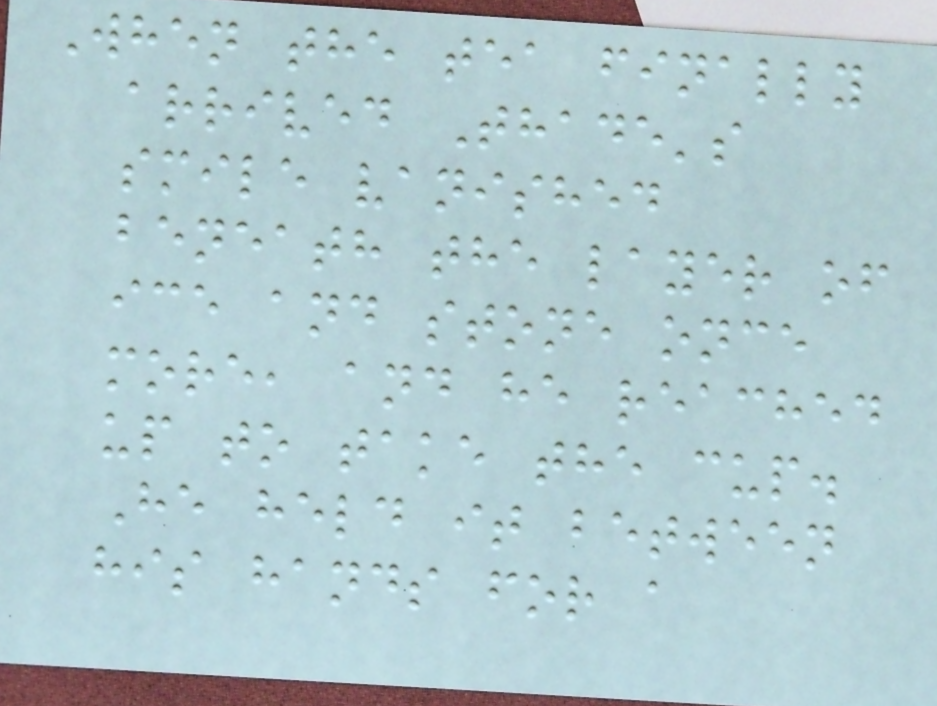When the tea finally
arrived Thade's
smile vanished
beneath the layer of
ice and stone once
more, and he reached
up to take the cup.
He held it between
his hands for a
